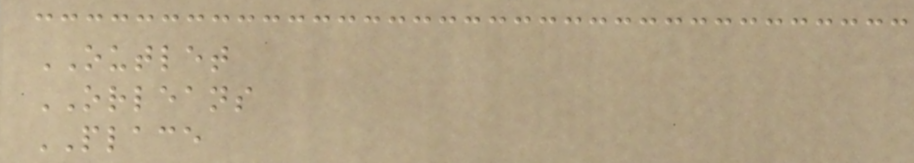OUTLET
ORLEANS
PLACE
